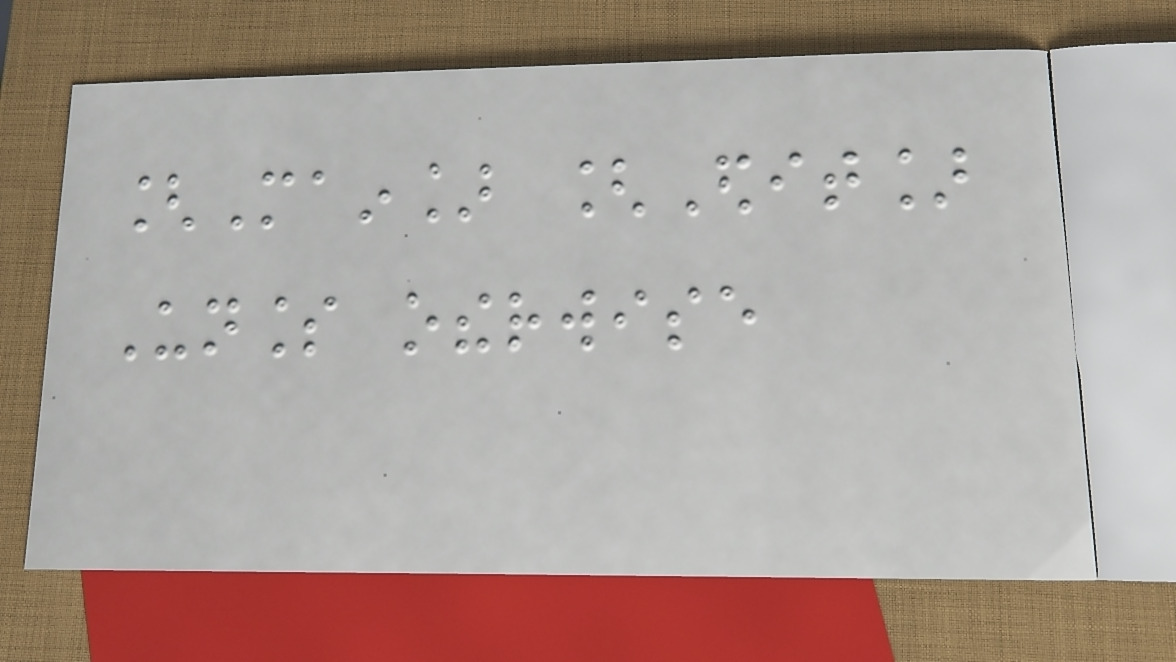[Main] [Edit]
Unless otherwise
